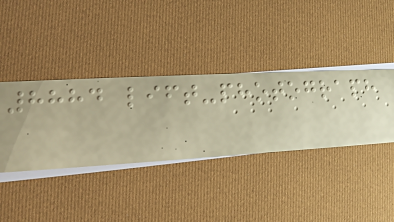8884 lift-photograph
